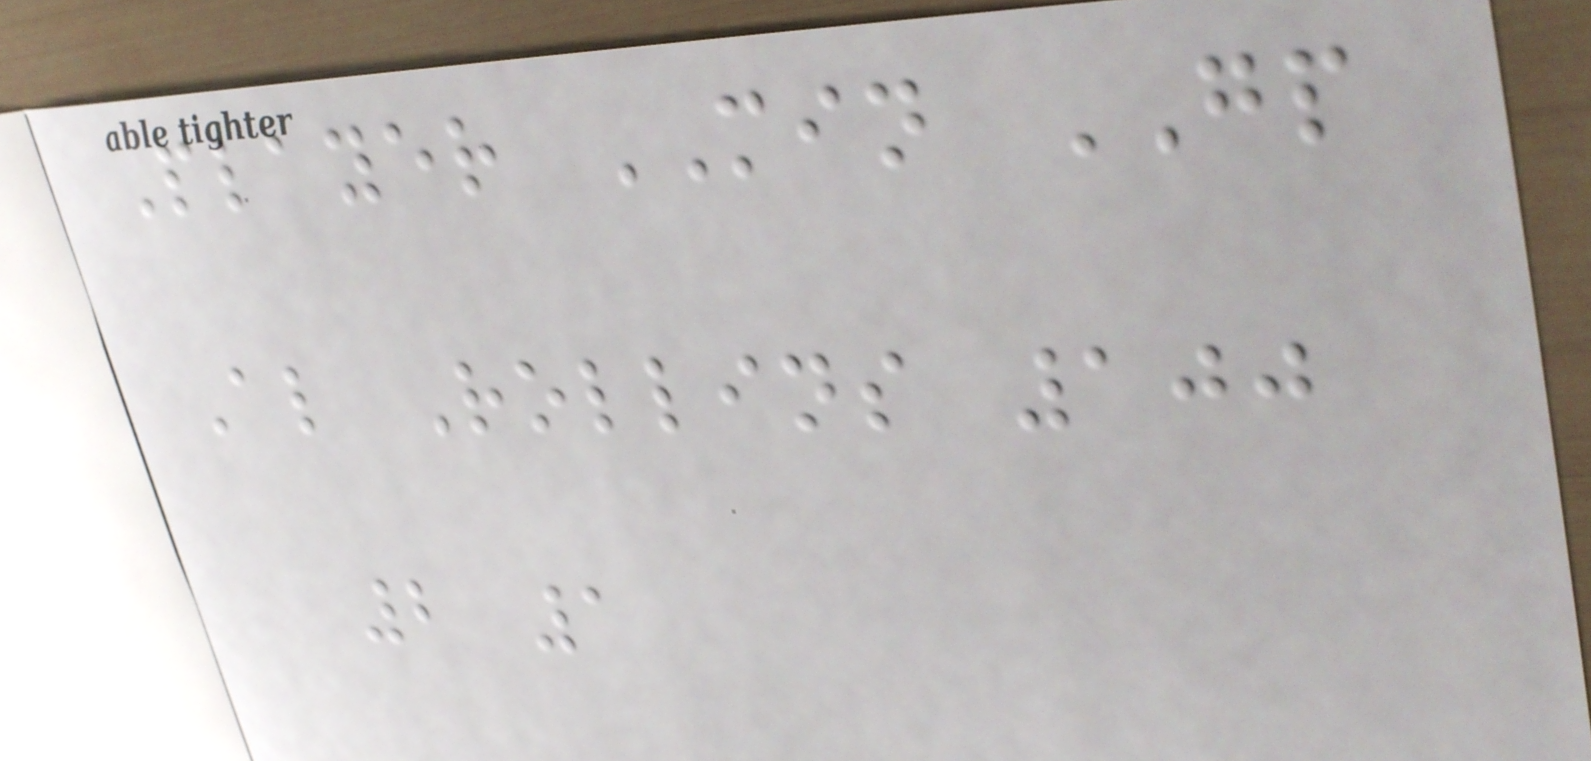Player MIN GP
Al Rollins 100
2 1
